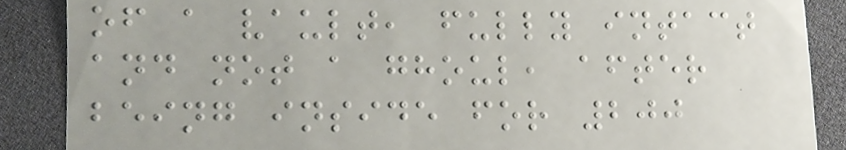of a vault, fully intact
and not a ghoul, after
being inside for 200
